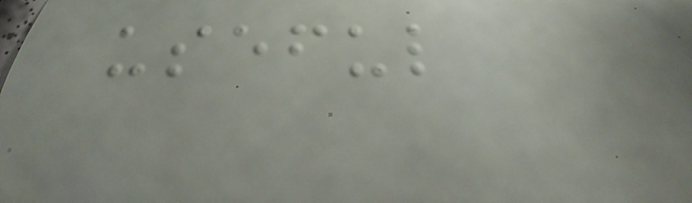useful
